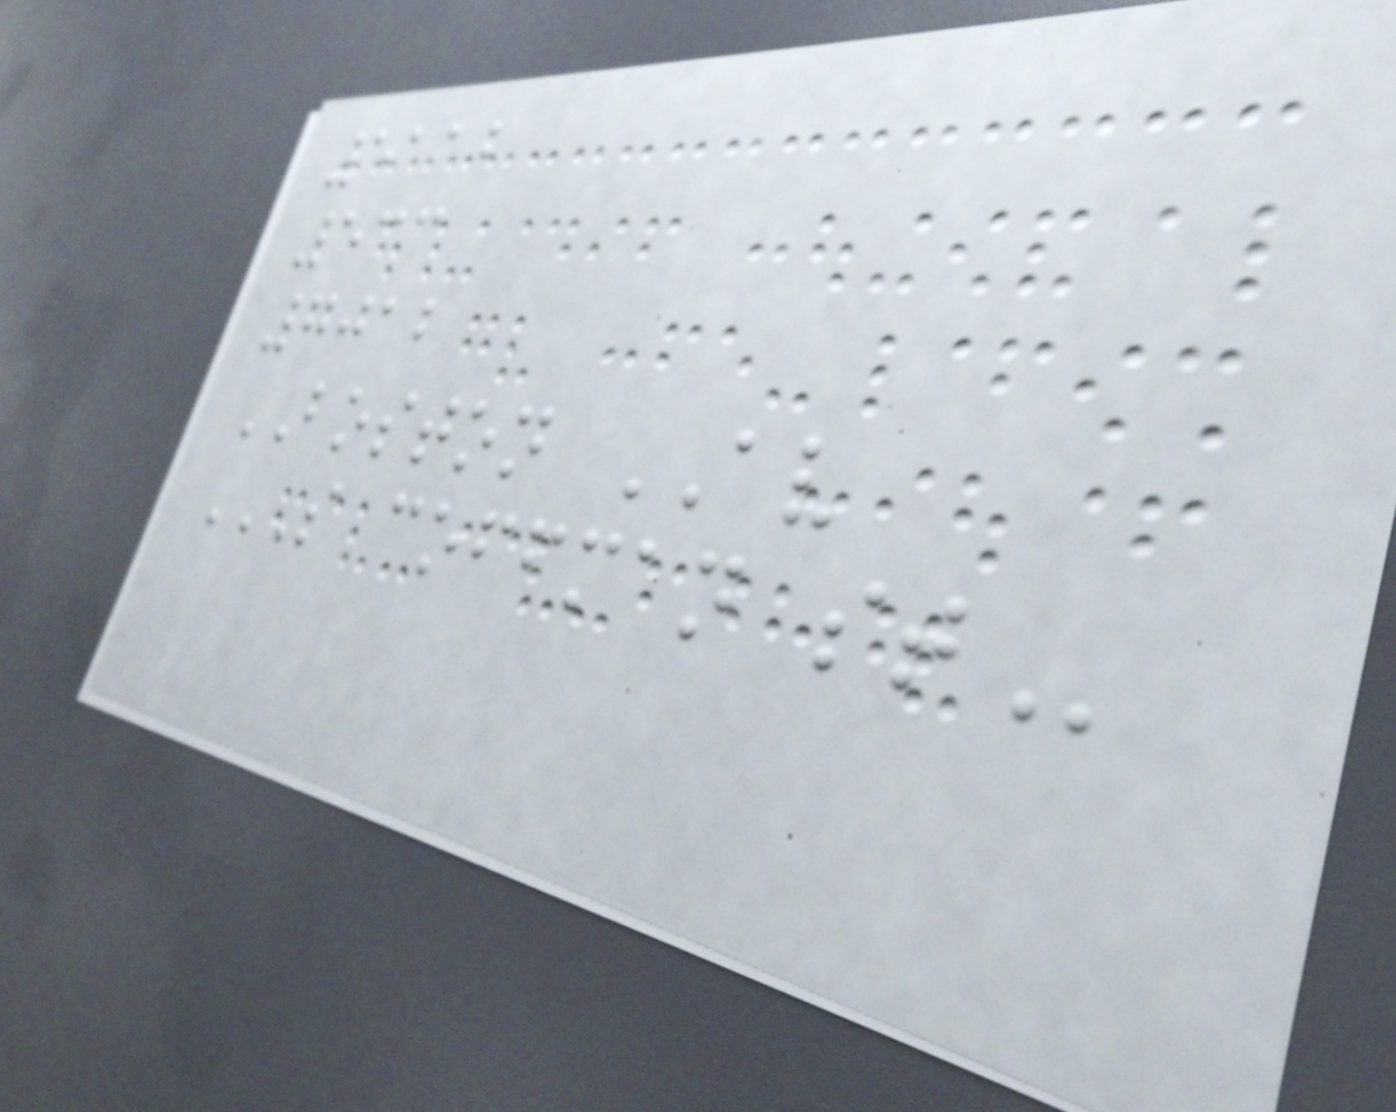5112
533
7012
BOSTON AV
S COFFMAN ST
